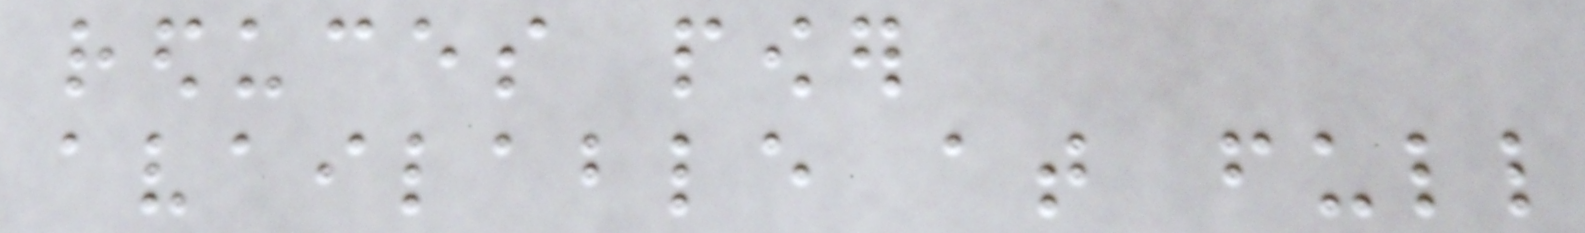reduces power
available at full
